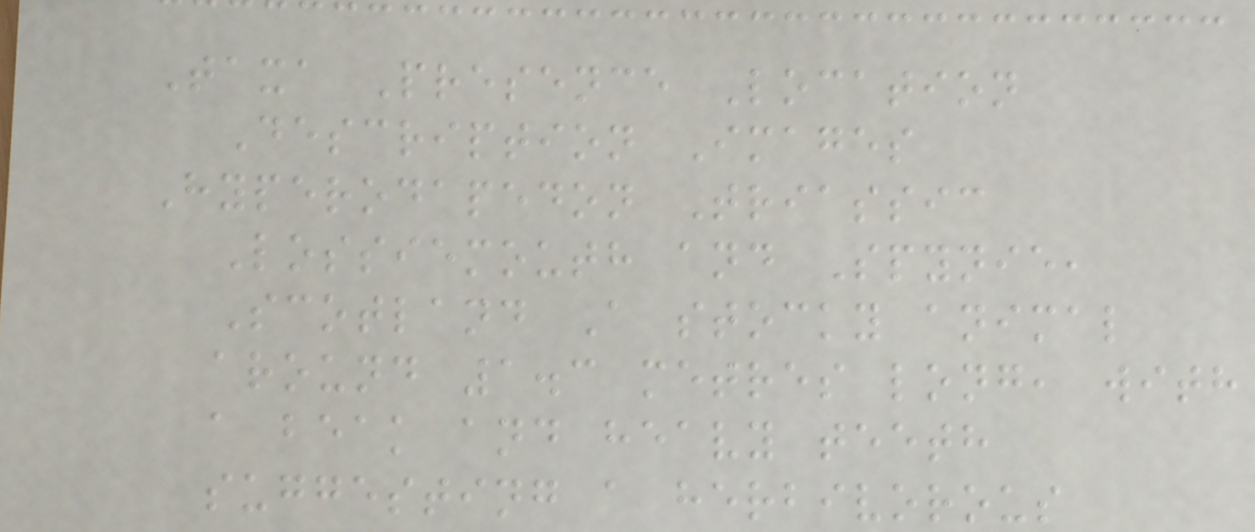Taxa Presence Location
Description Images
Hyperodapedon Triassic
Lossiemouth and Spynie,
Scotland A stocky animal
around 1.3 metres long, with
a beak and heavy teeth
suggesting a herbivorous
